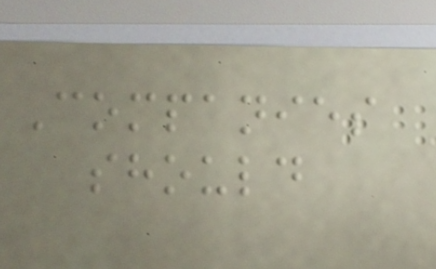Companies
should
